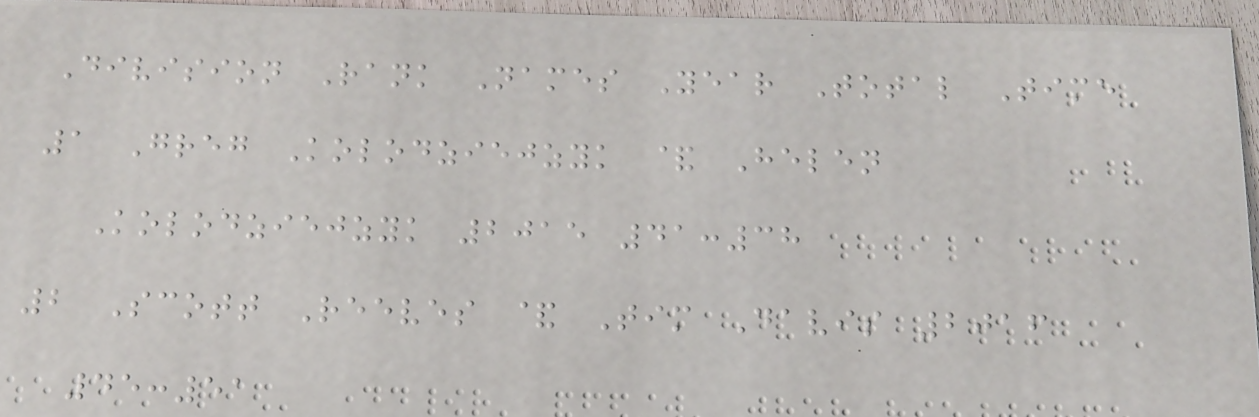Division Rank Names Year Total Time
1 Greg Kolodziejzyk & Helen
Kolodziejzyk 2015 41:38
2 Scott Reeves & Tim Davis 2016
45:51
